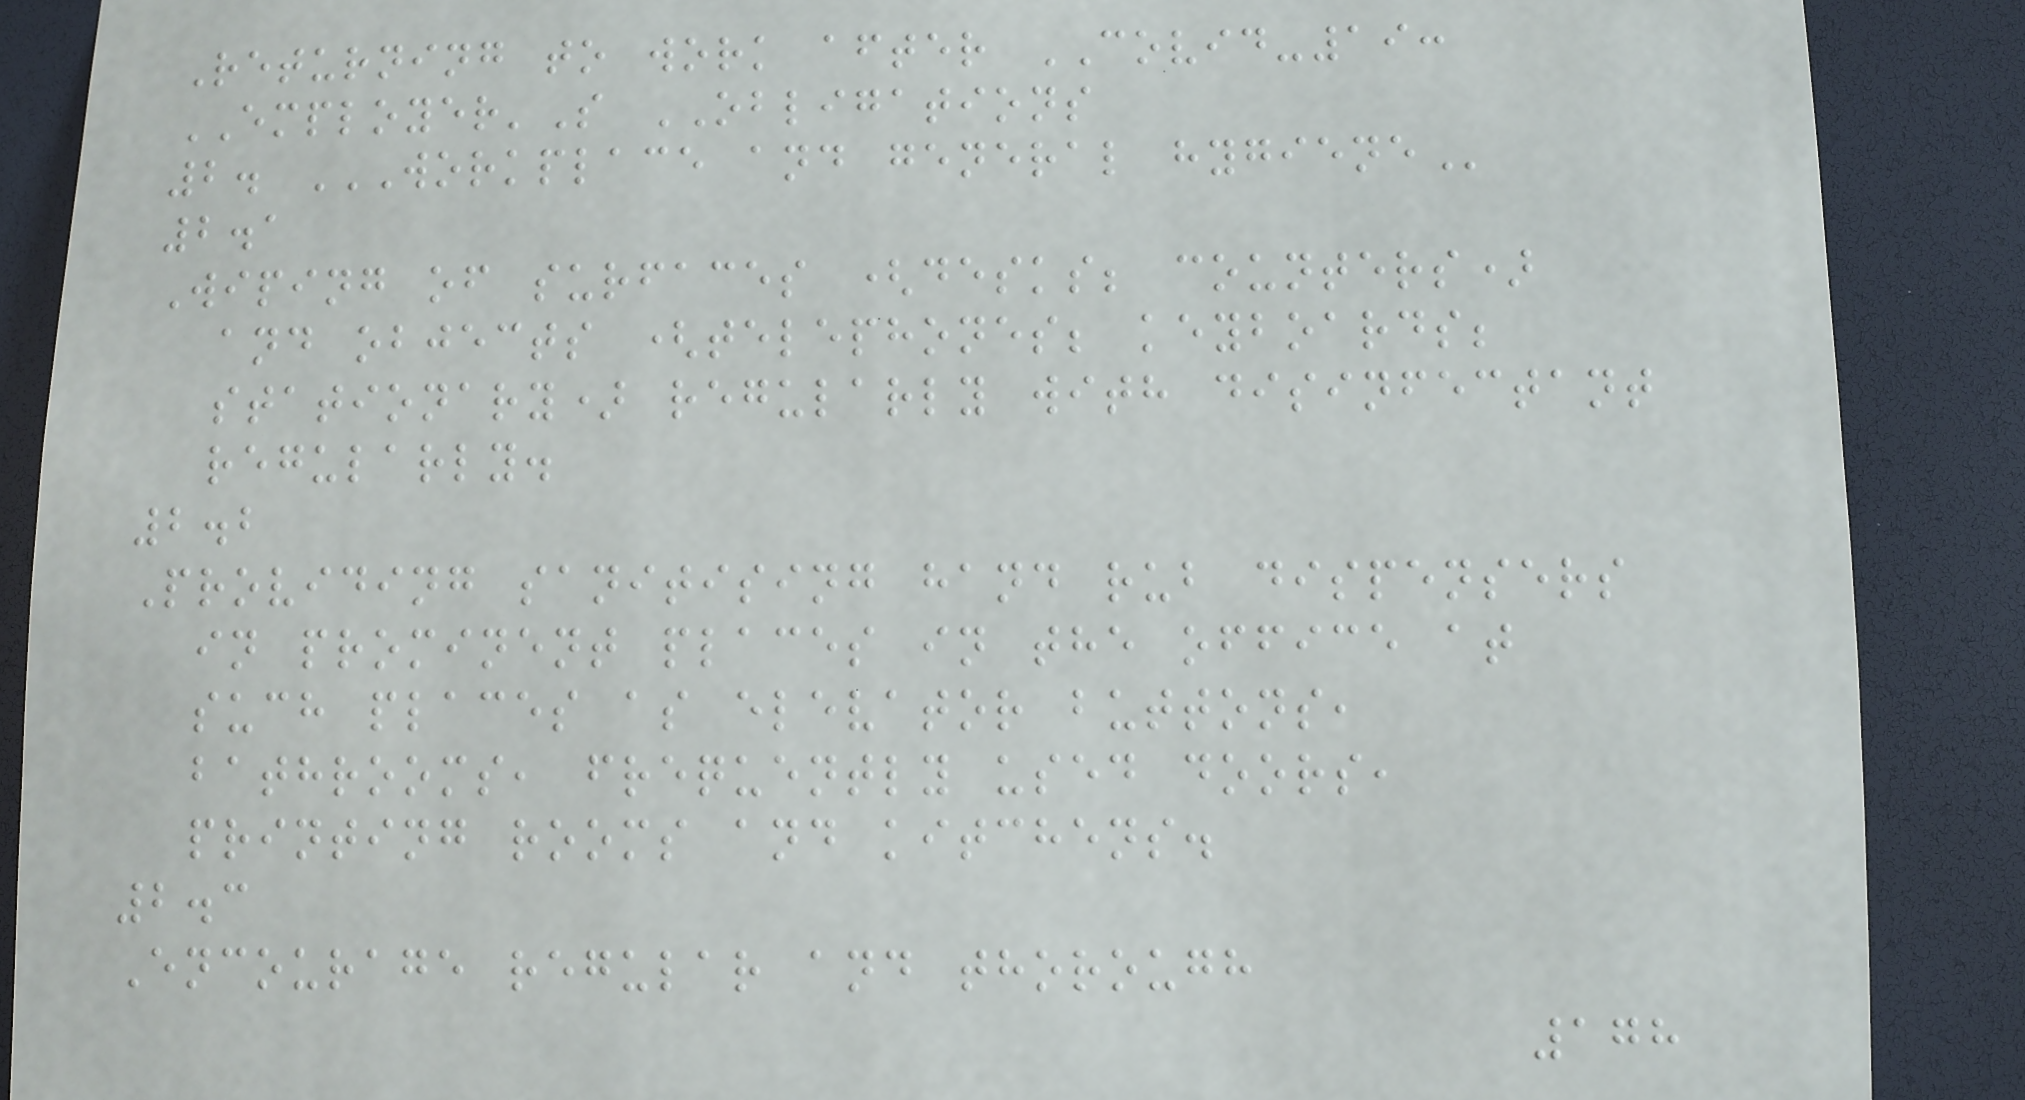Returning to work after COVID-19:
EMPLOYER'S OBLIGATIONS
2. WORKPLACE AND GENERAL HYGIENE
2.1
Wiping of surfaces (desks; counters)
and objects (telephones; keyboards;
stationary) regularly with disinfectant
regularly.
2.2
Providing sanitising hand rub dispensers
in prominent places in the office at
such places as elevator buttons,
bathrooms, frequently used doors,
printing rooms and kitchens.
2.3
Encourage regular and thorough
178
